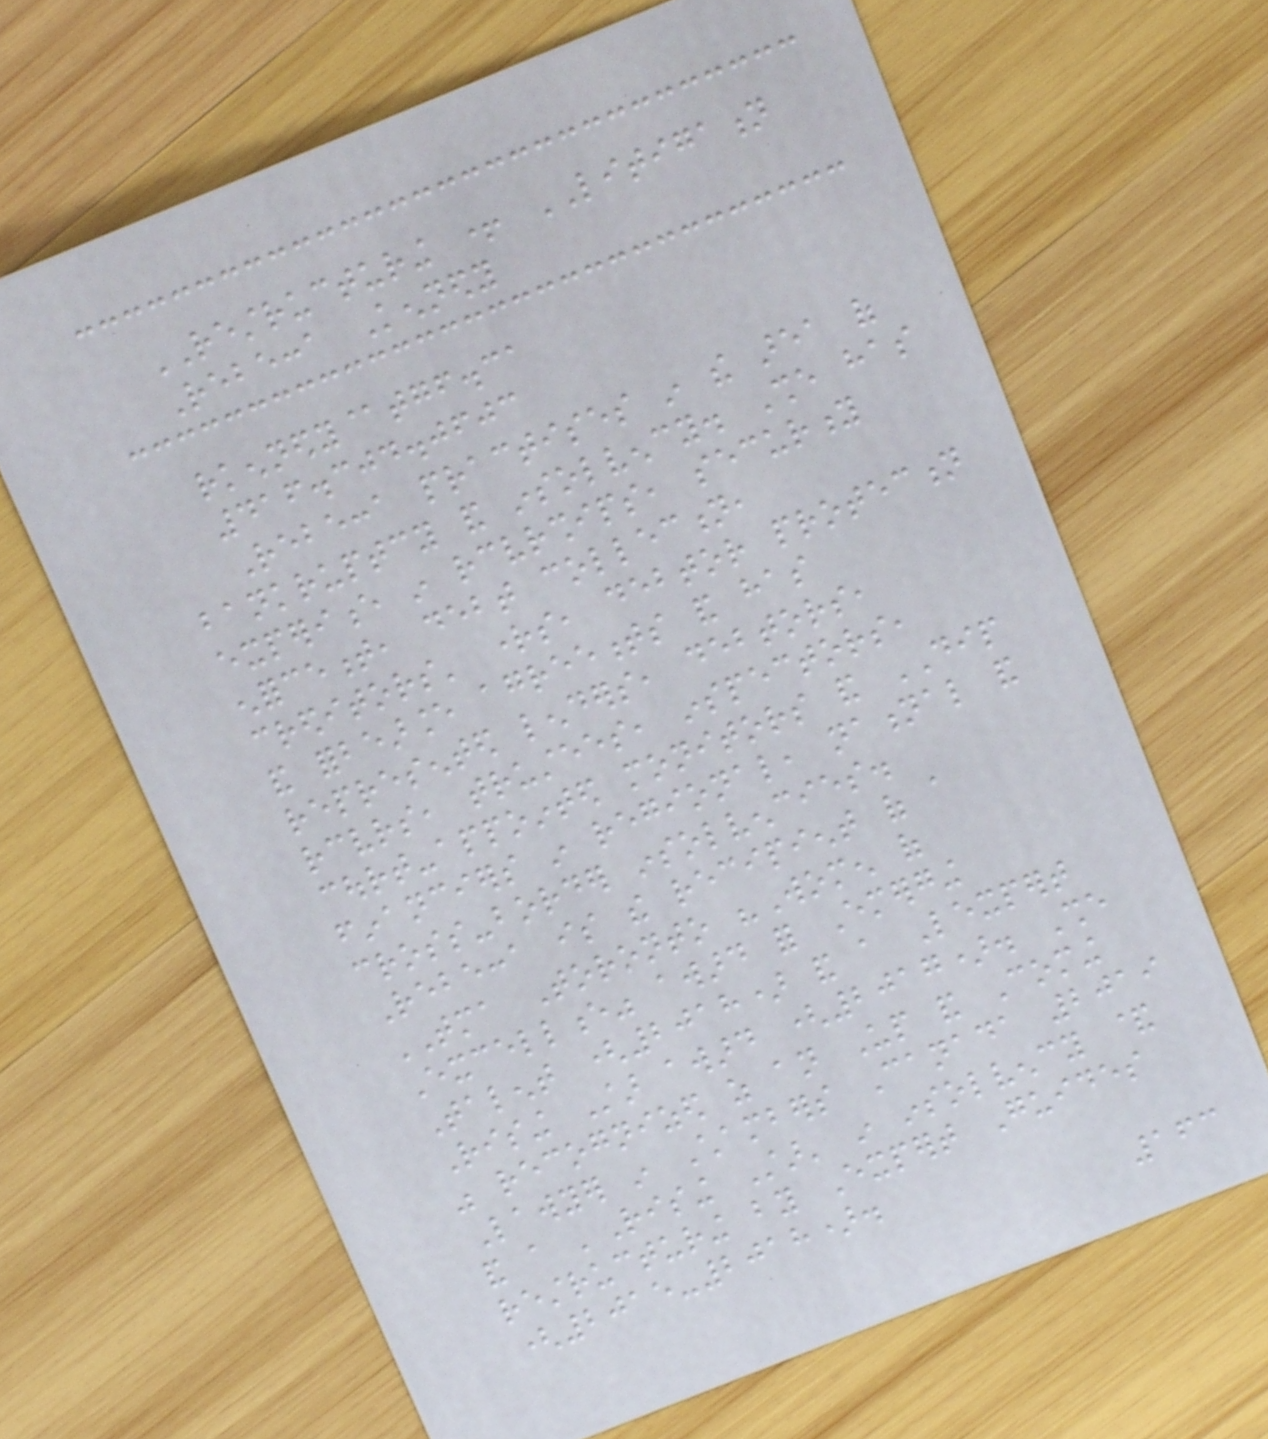RESTRUCTURING + LITIGATION
Rebecca Kennedy
rkennedy@tgf.ca
416.304.0603
Rebecca practises in the area of
bankruptcy and insolvency. She has
experience in receiverships, security
enforcement, debt collection,
creditors' rights, debtor protection
and forbearance agreements and has
represented lenders, debtors,
receivers, trustees, inspectors,
court-appointed monitors and DIP
financiers in regional, national and
cross-border insolvencies.
Rebecca is the recipient of a
TMA Toronto "Women of
Excellence" award for Emerging
Talent (2018) and a Lexpert
Rising Star award (2017). She
was recognized as an Up and Coming
Lawyer in Chambers Canada 2019
and a 'Rising Star' in insolvency &
restructuring by Expert Guides
(2015-2018).
163
